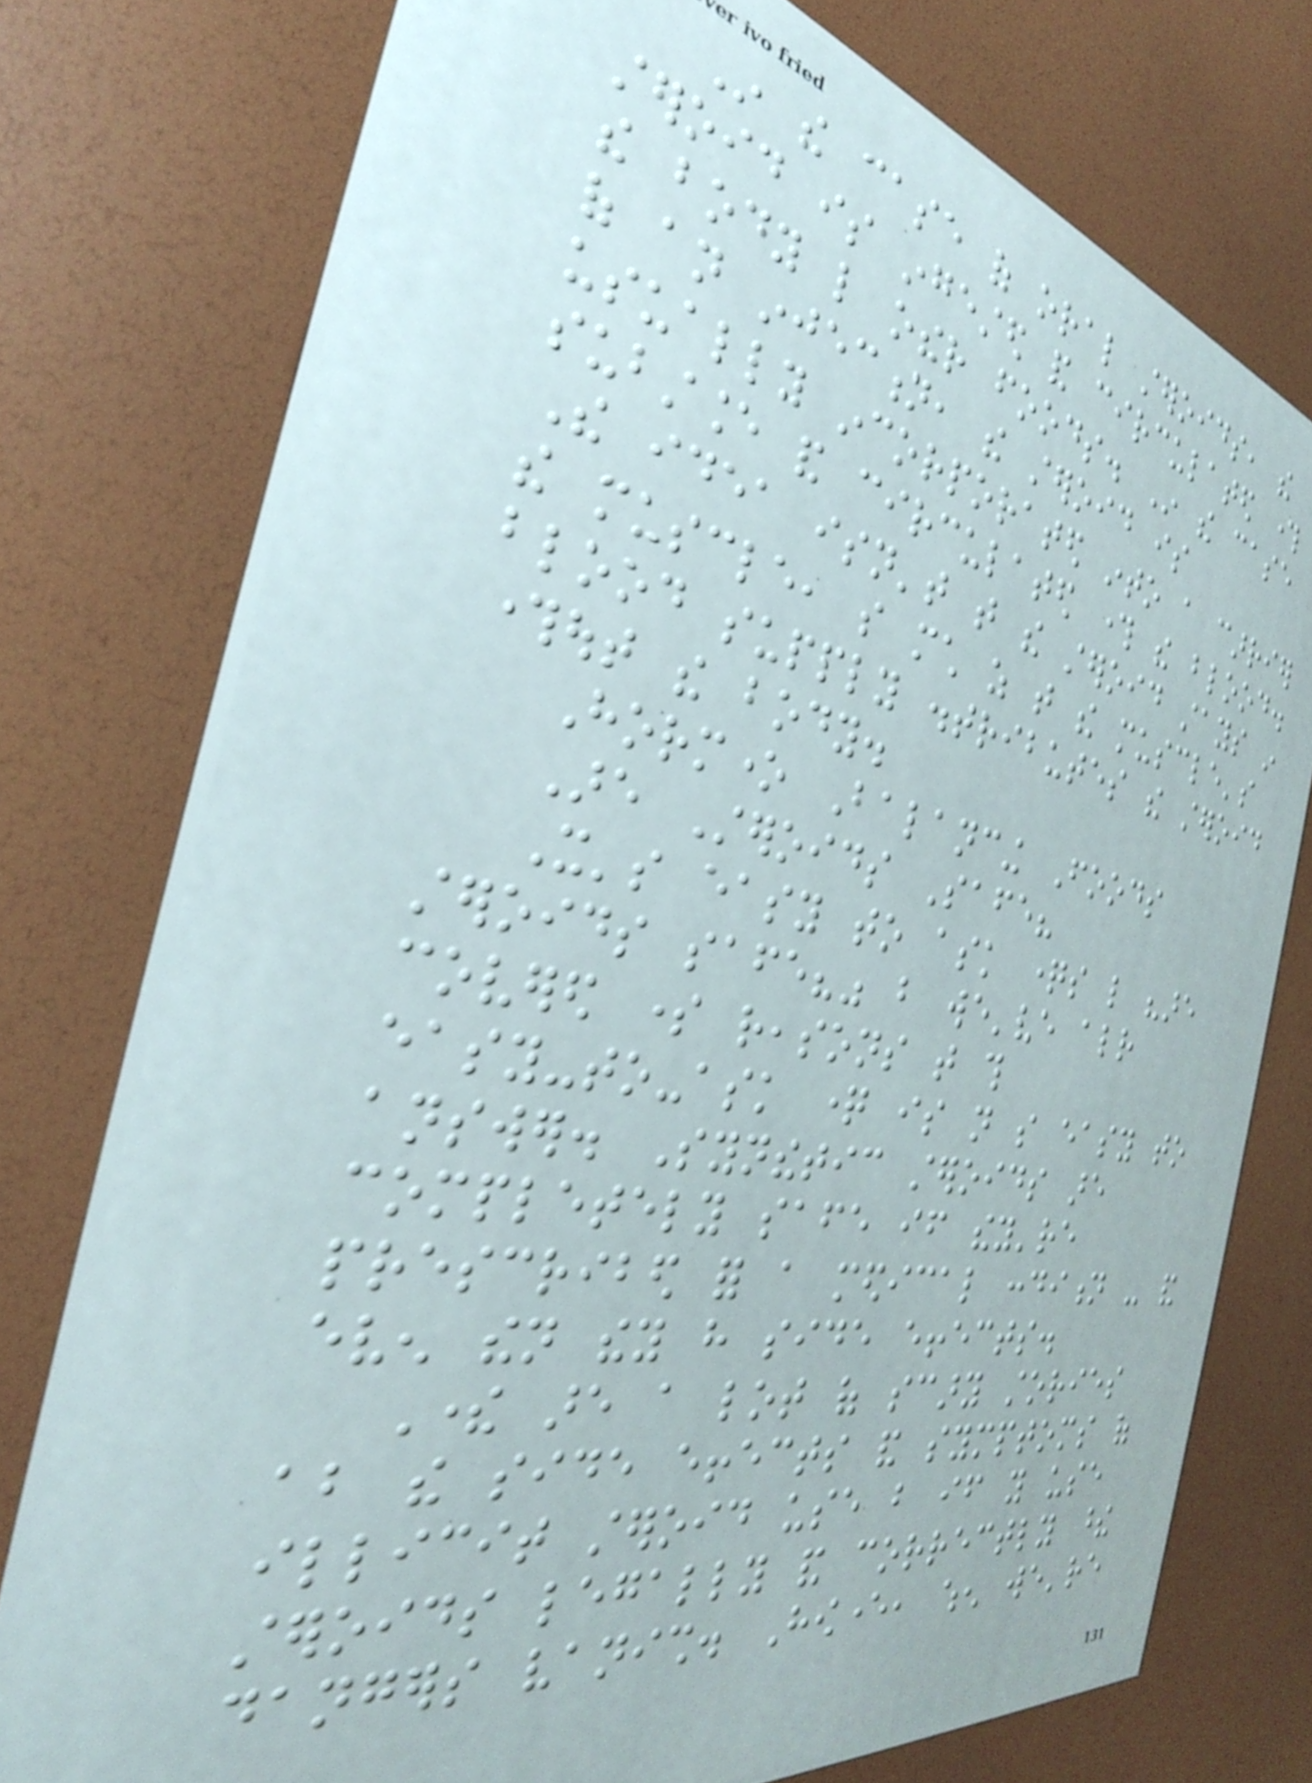In the case of oral steroids, the
steroid is ingested and circulated through
the body like other foods. In the case
of an injection, the steroid is
usually incorporated into a carrier
substance and circulated through the blood.
The idea isn't that the steroid stays in
the muscle, so much as that the muscle's
blood supply distributes the steroid
throughout the body.
Hormone Balancing Foods
Are Steroids Safe?
It's easy to ask questions like "are
steroids safe?" but we've already
covered some reasons that this
easy-to-ask question is not so easy to
answer. Synthetic steroids are
completely safe if they're
prescribed for a medical condition - and
even then they have side effects.
There are a lot of scary stories
about the side effects and symptoms of
illicit steroid use but if you use
steroids legally and correctly these
dangers vanish. However, when we're
